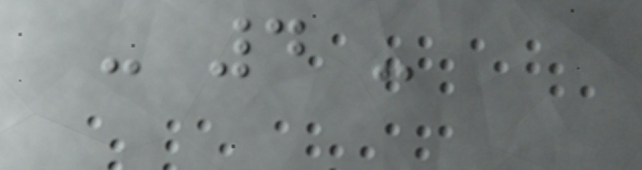- 4 -
